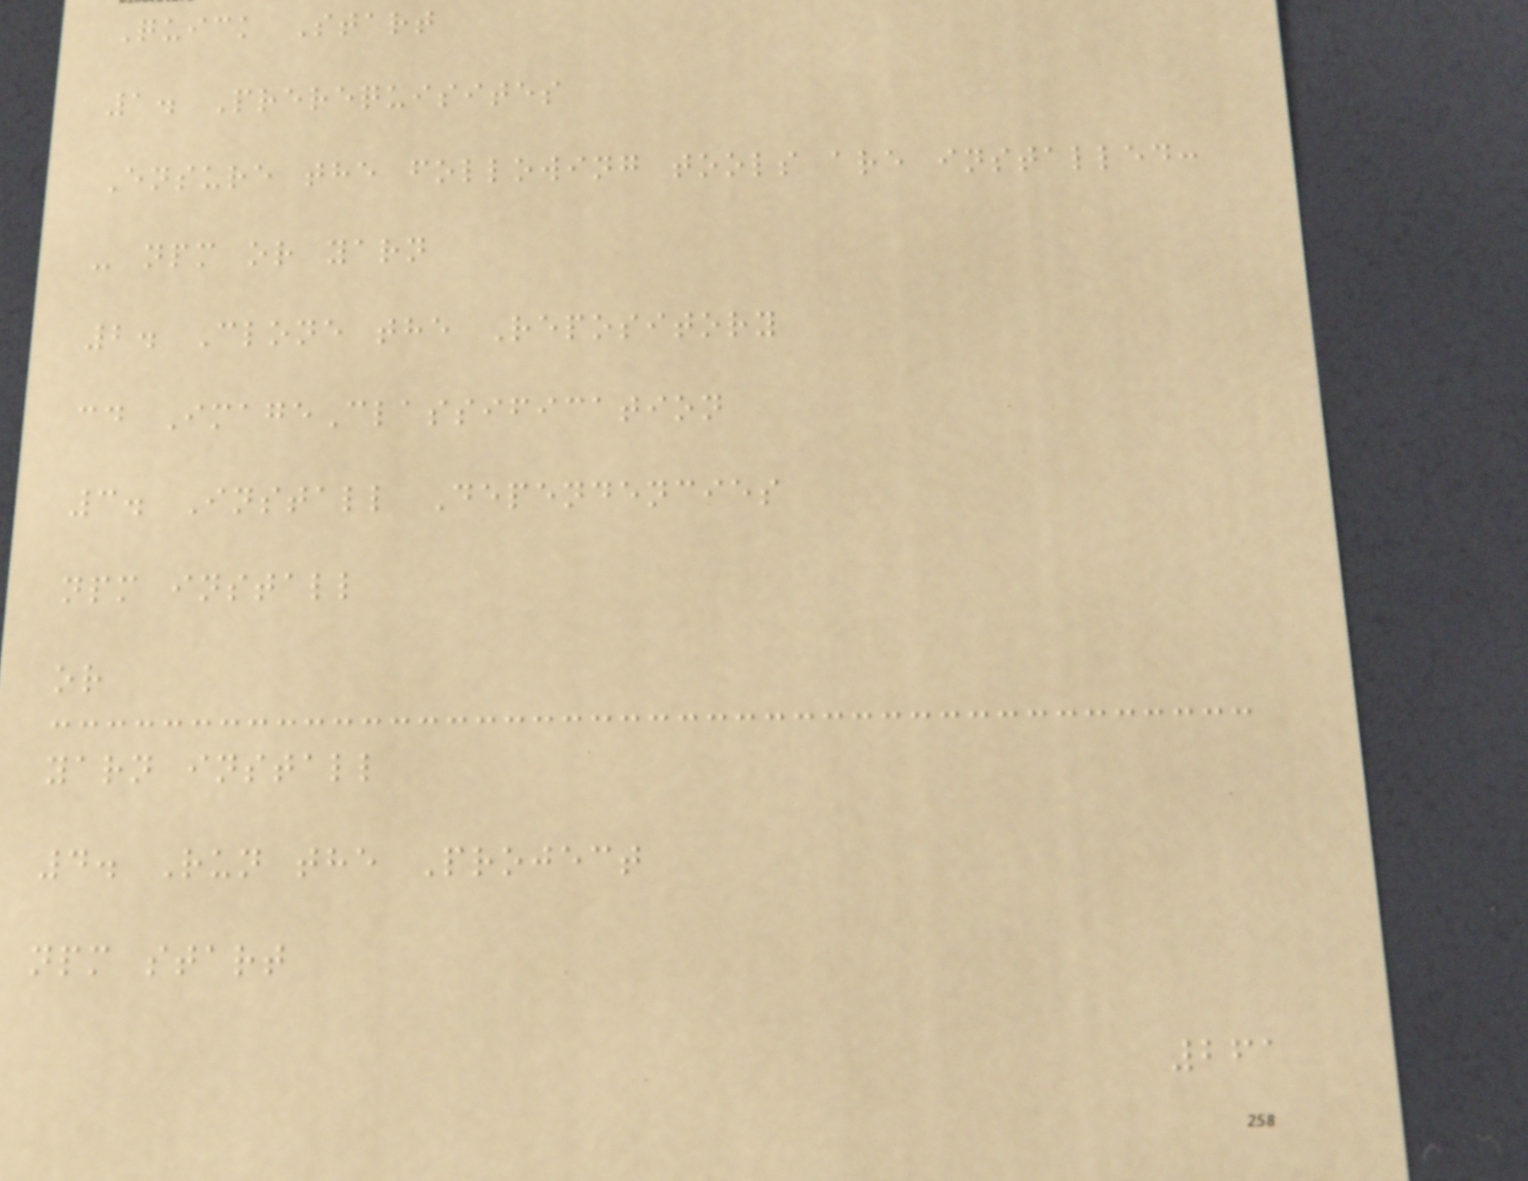Quick Start
1. Prerequisites
Ensure the following tools are installed:
- npm or yarn
2. Clone the Repository
cd ImageClassification
3. Install Dependencies
npm install
or
yarn install
4. Run the Project
npm start
261
